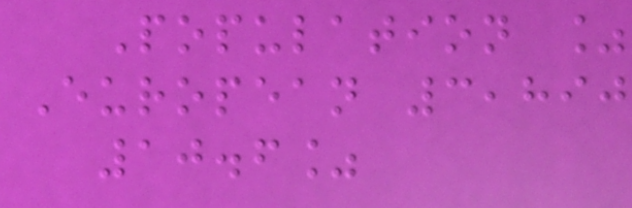Population %
European 3,890
10.6%
